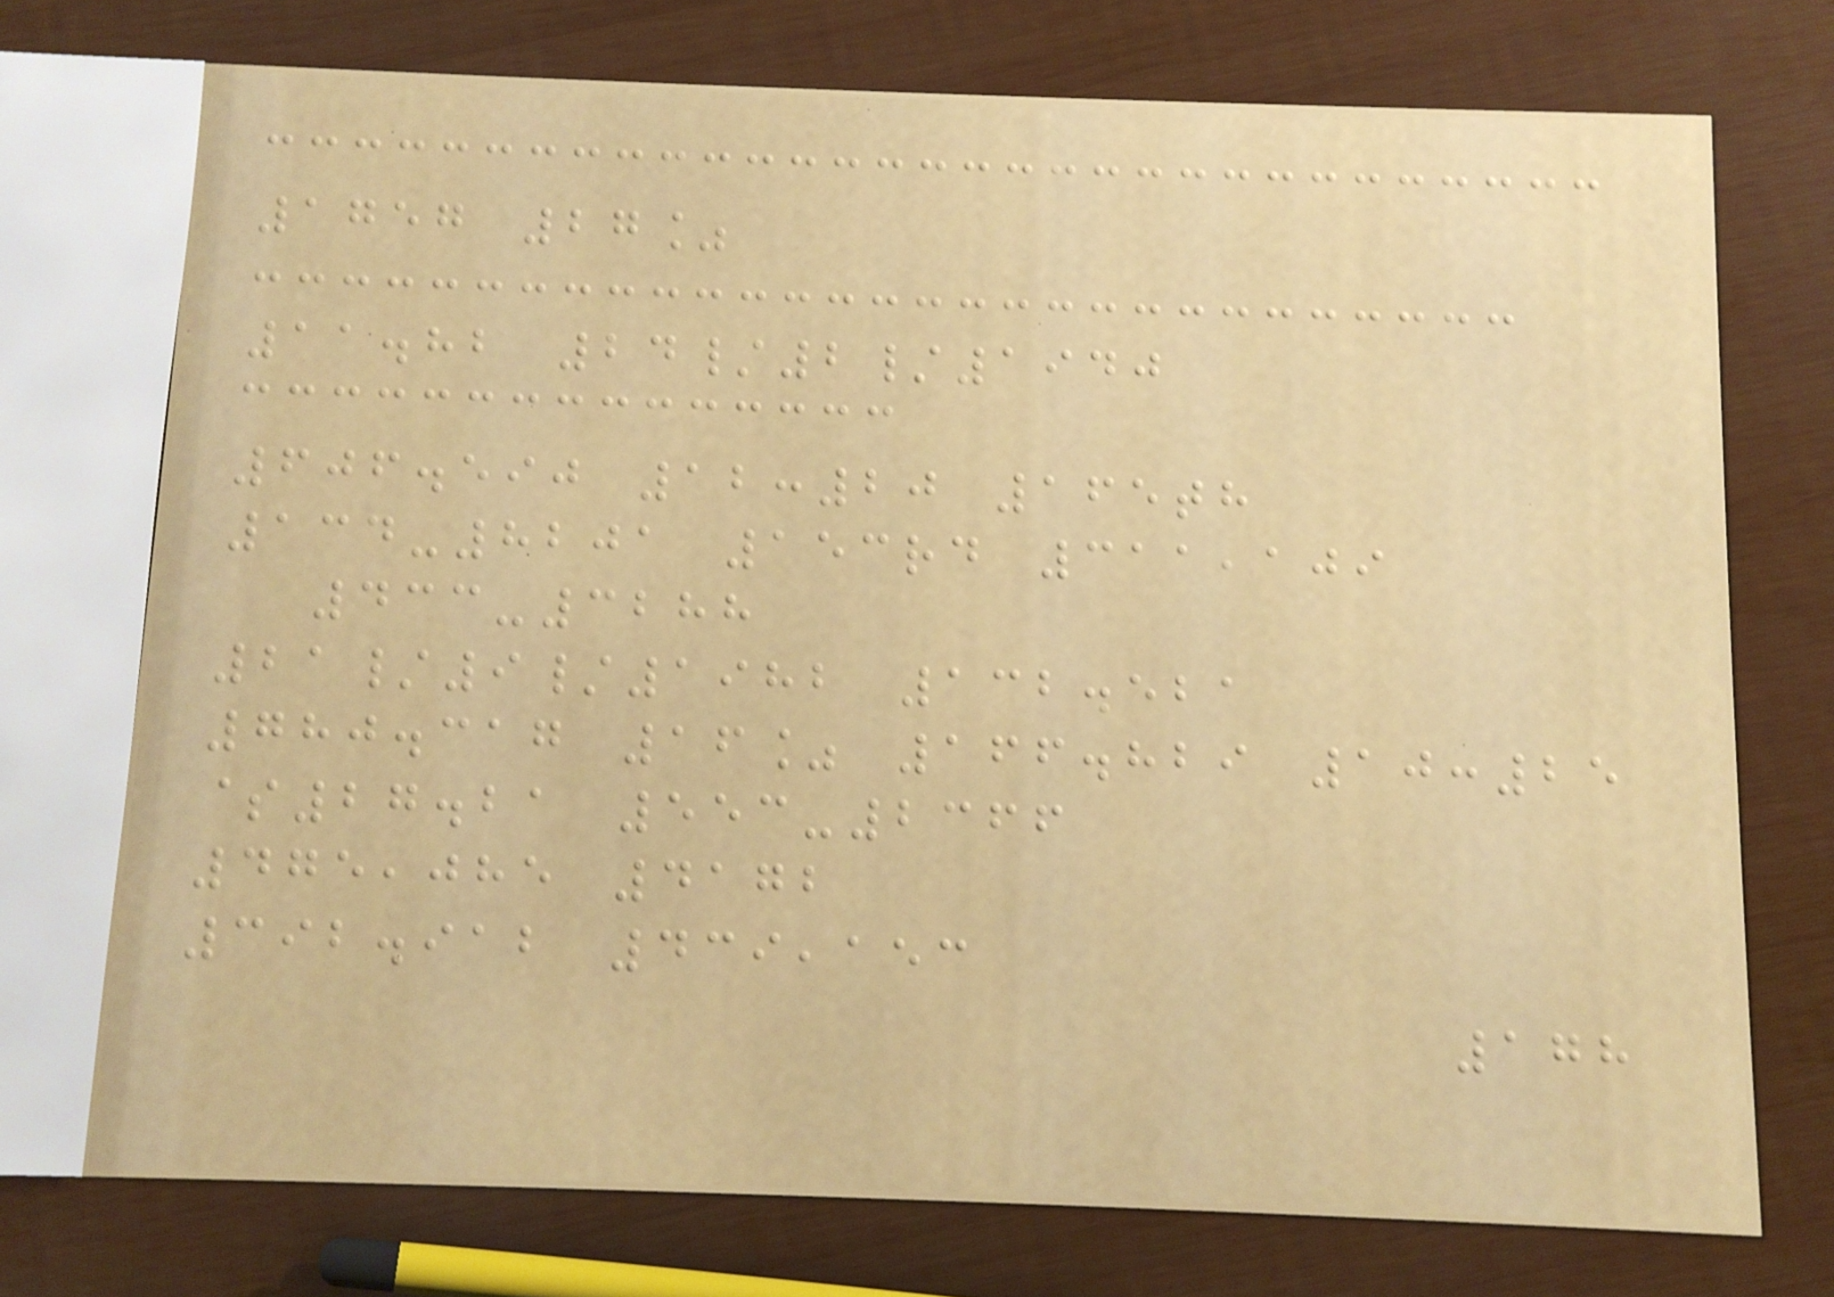1757 27%
11.82 24/2/1940
606.590 12:20 165th
134-8201 153rd 311,109
433-3288
21/9/1982 132.521
780.317 16% 166.829 10:25
$27.21 553-2366
475,085 4172
392.912 439,153
178
